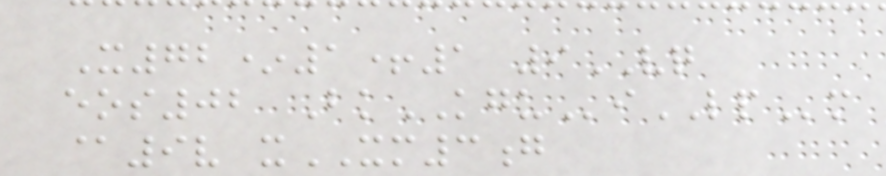X72*1+1 9VQ
eos02 BkKGUiLPm
@9v xXM3g
